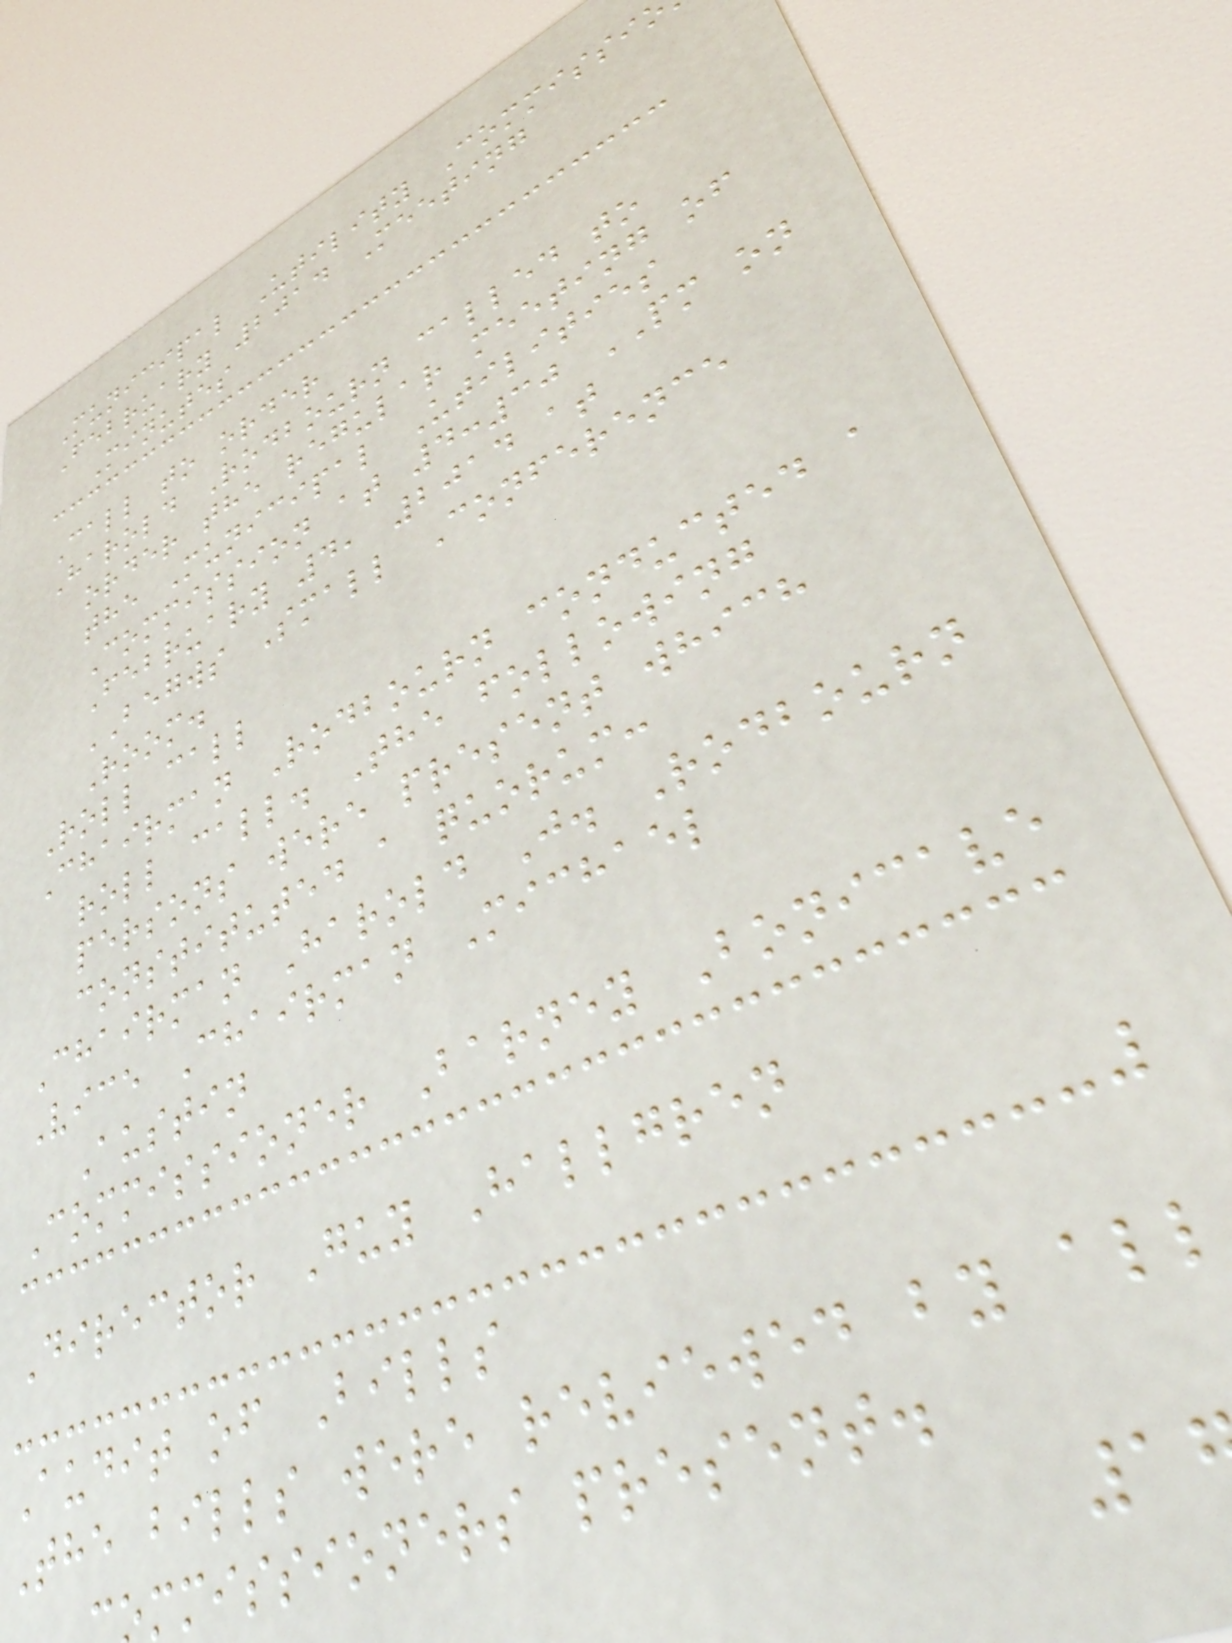Municipal Utility Commissi
February 2014 Meeting
Minutes
Call to order
Harold Rodbourn called to
order the regular meeting of
the Municipal Utilities
Commission at 4:30 PM on
February 4, 2014 at
BEGWS Small Conference
Room.
Roll call
Chairman Rodbourn conducted a
roll call. The following
persons were present which
constituted a quorum:
Chairman Harold J. Rodbourn
Vice Chairman Michael
Austin
Commissioner Barney Bonicave
Director Guy Hallgren
Audit of Bills
The bills were reviewed by all
mmissioners present.
